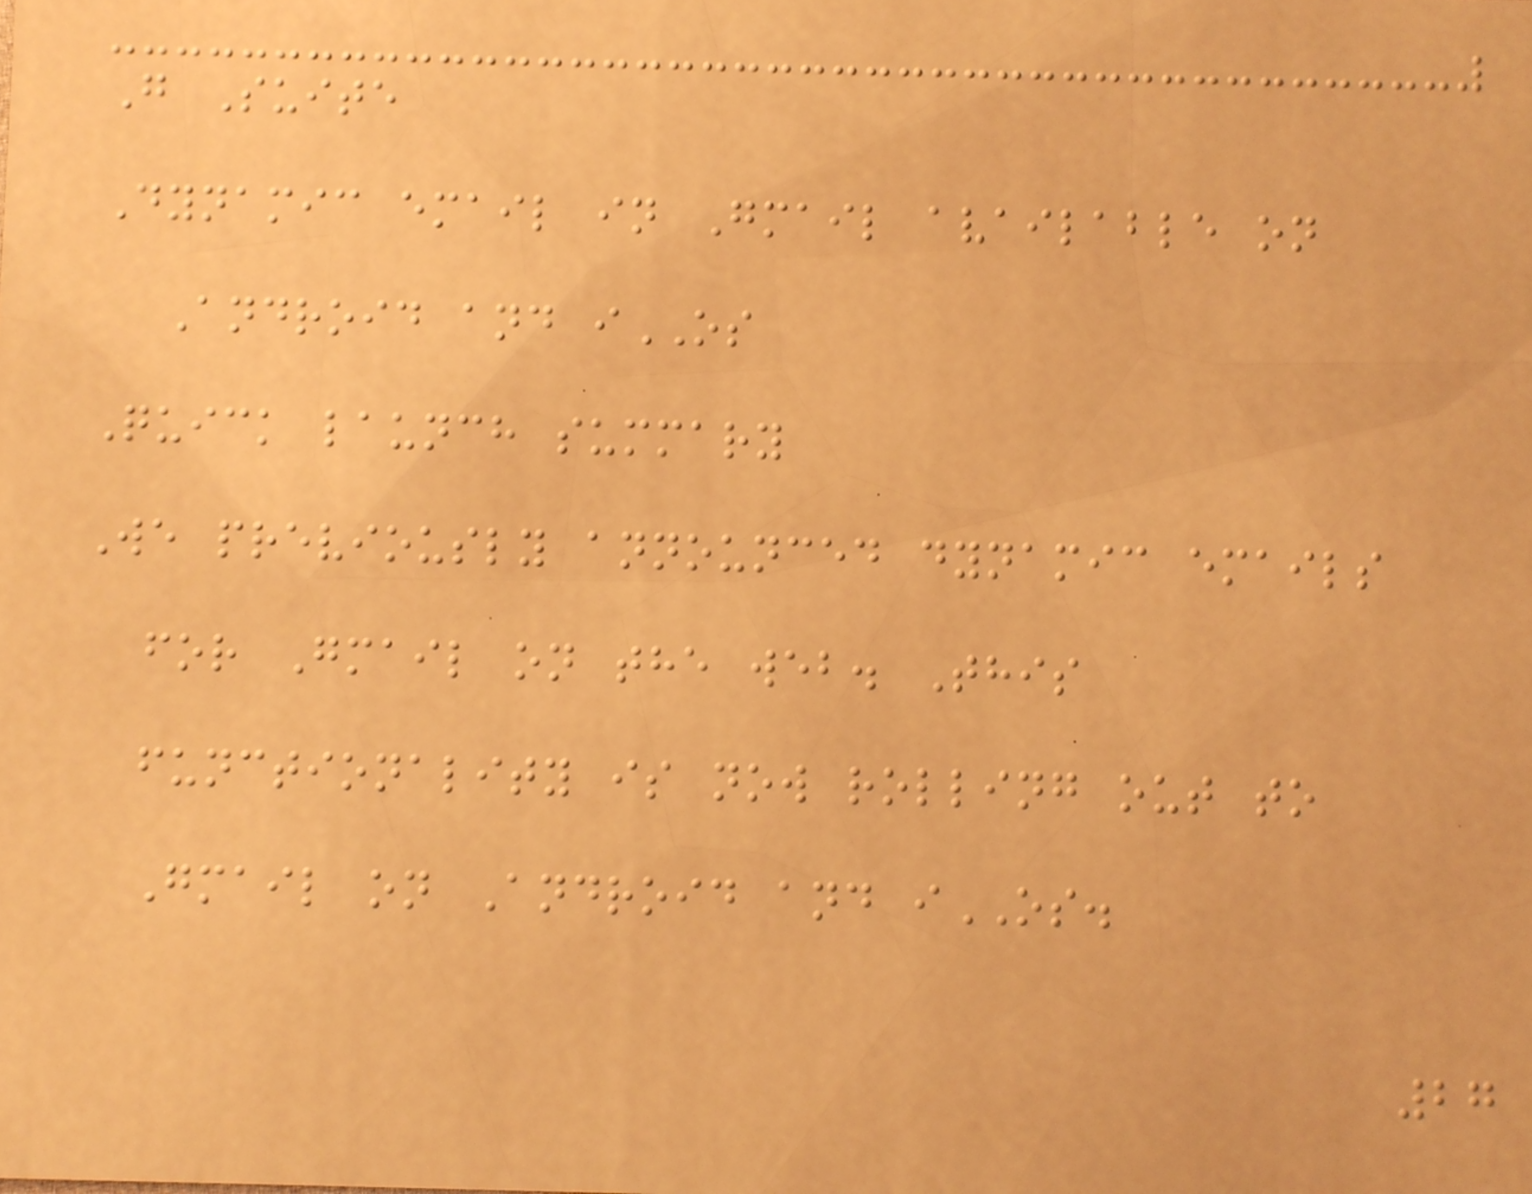G Suite
Dynamic email in Gmail available on
Android and iOS
Quick launch summary
We previously announced dynamic emails
for Gmail on the web. This
functionality is now rolling out to
Gmail on Android and iOS.
27
